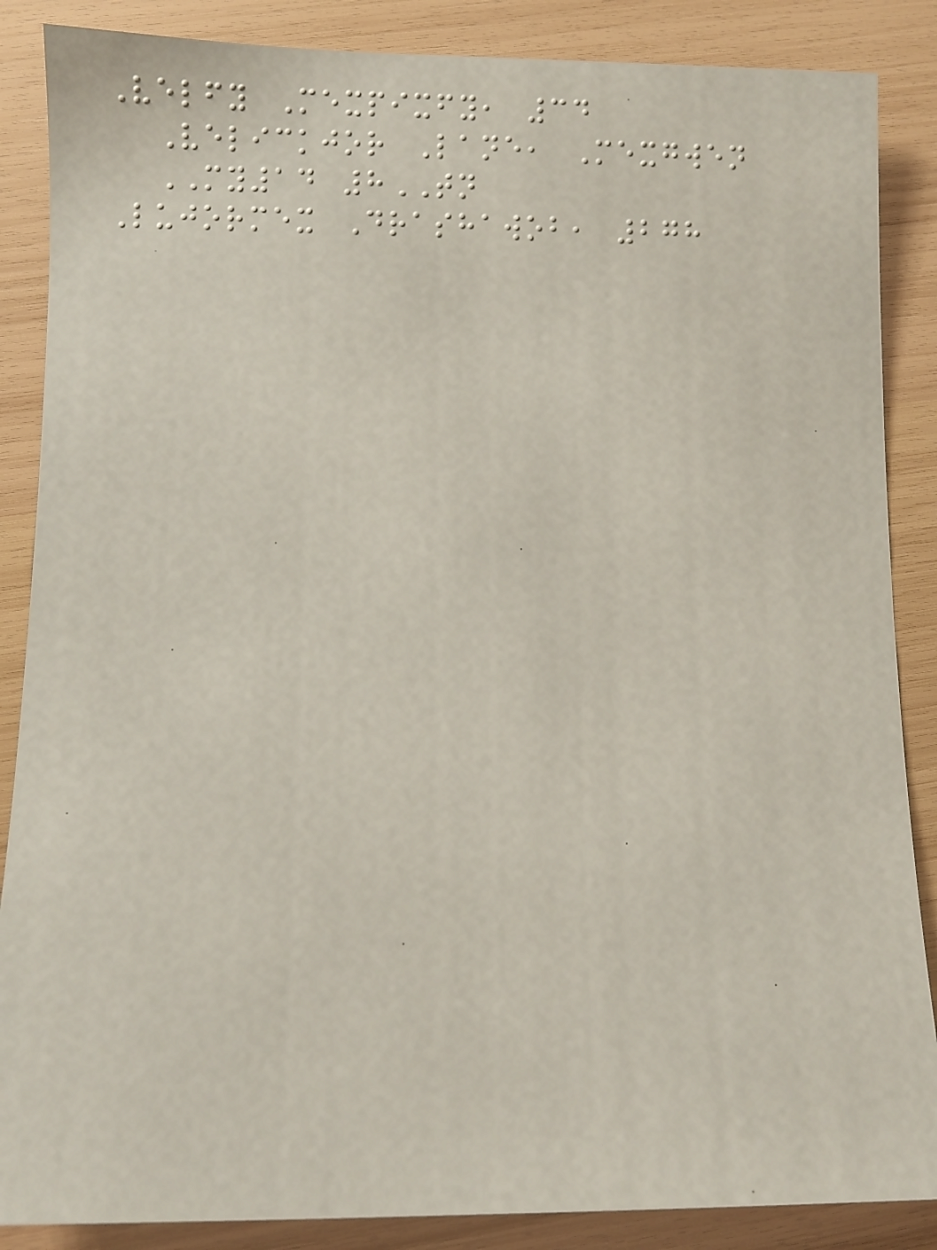Velfy Mexpixfy, 34
Velickjor Lane, Mexgwen
MY14 8TN
Lujormex Drashawob, 278
